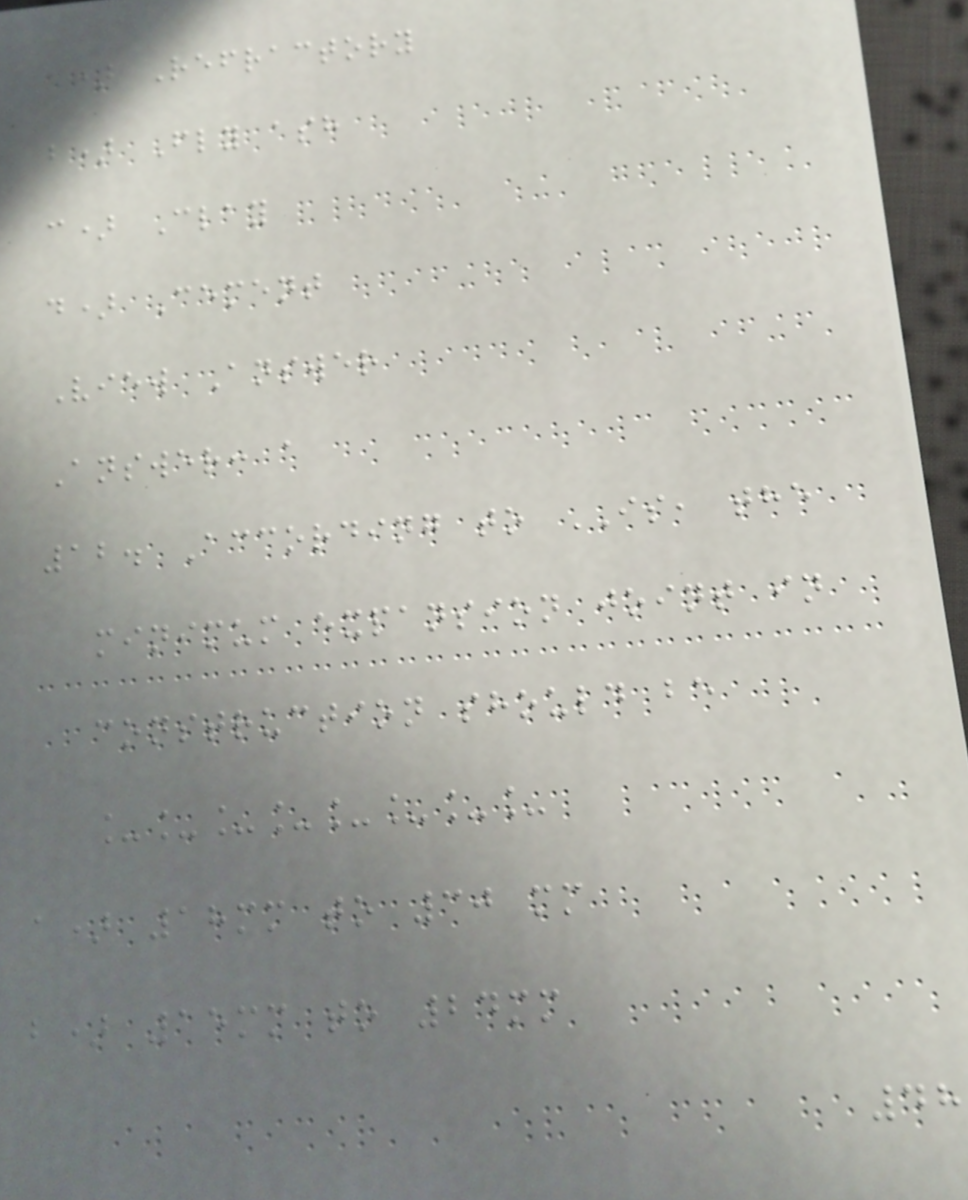a) Refractory
b) Fly ash
c) Clay
d) Cement
View Answer
Answer: a
12. According to IS, the
minimum expansion joint in
construction should be
________
a) 18mm to 30 mm
b) 15mm to 24mm
48
